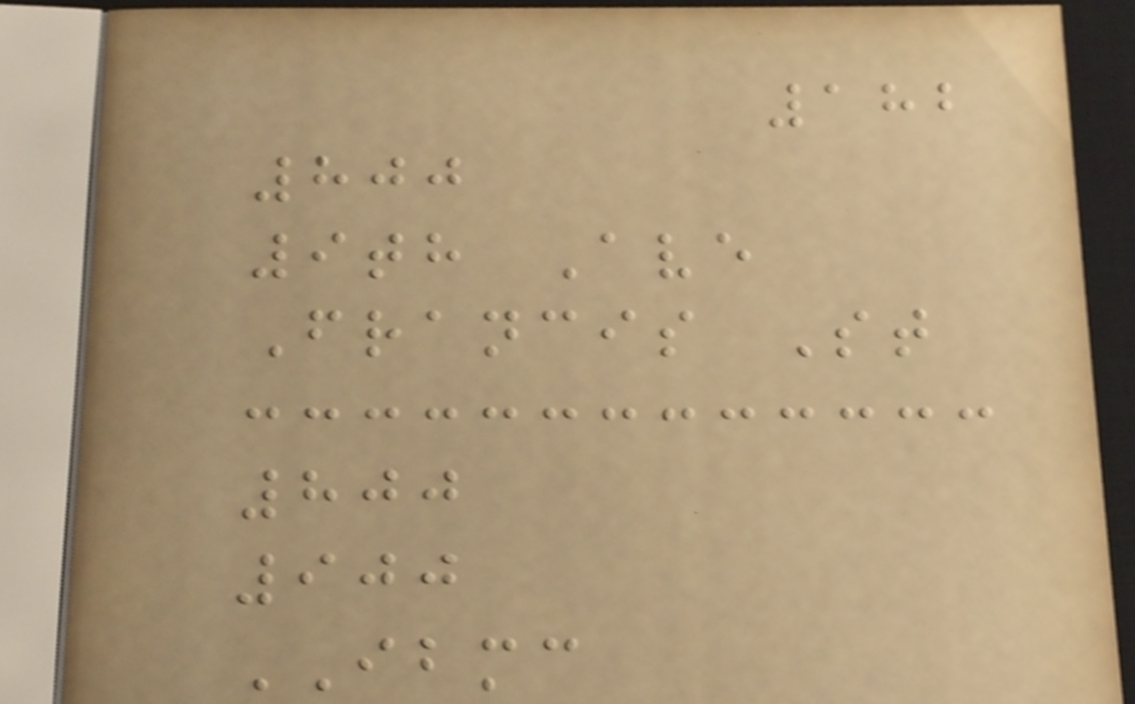182
800
9th Ave
Francis St
800
900
IBMC
